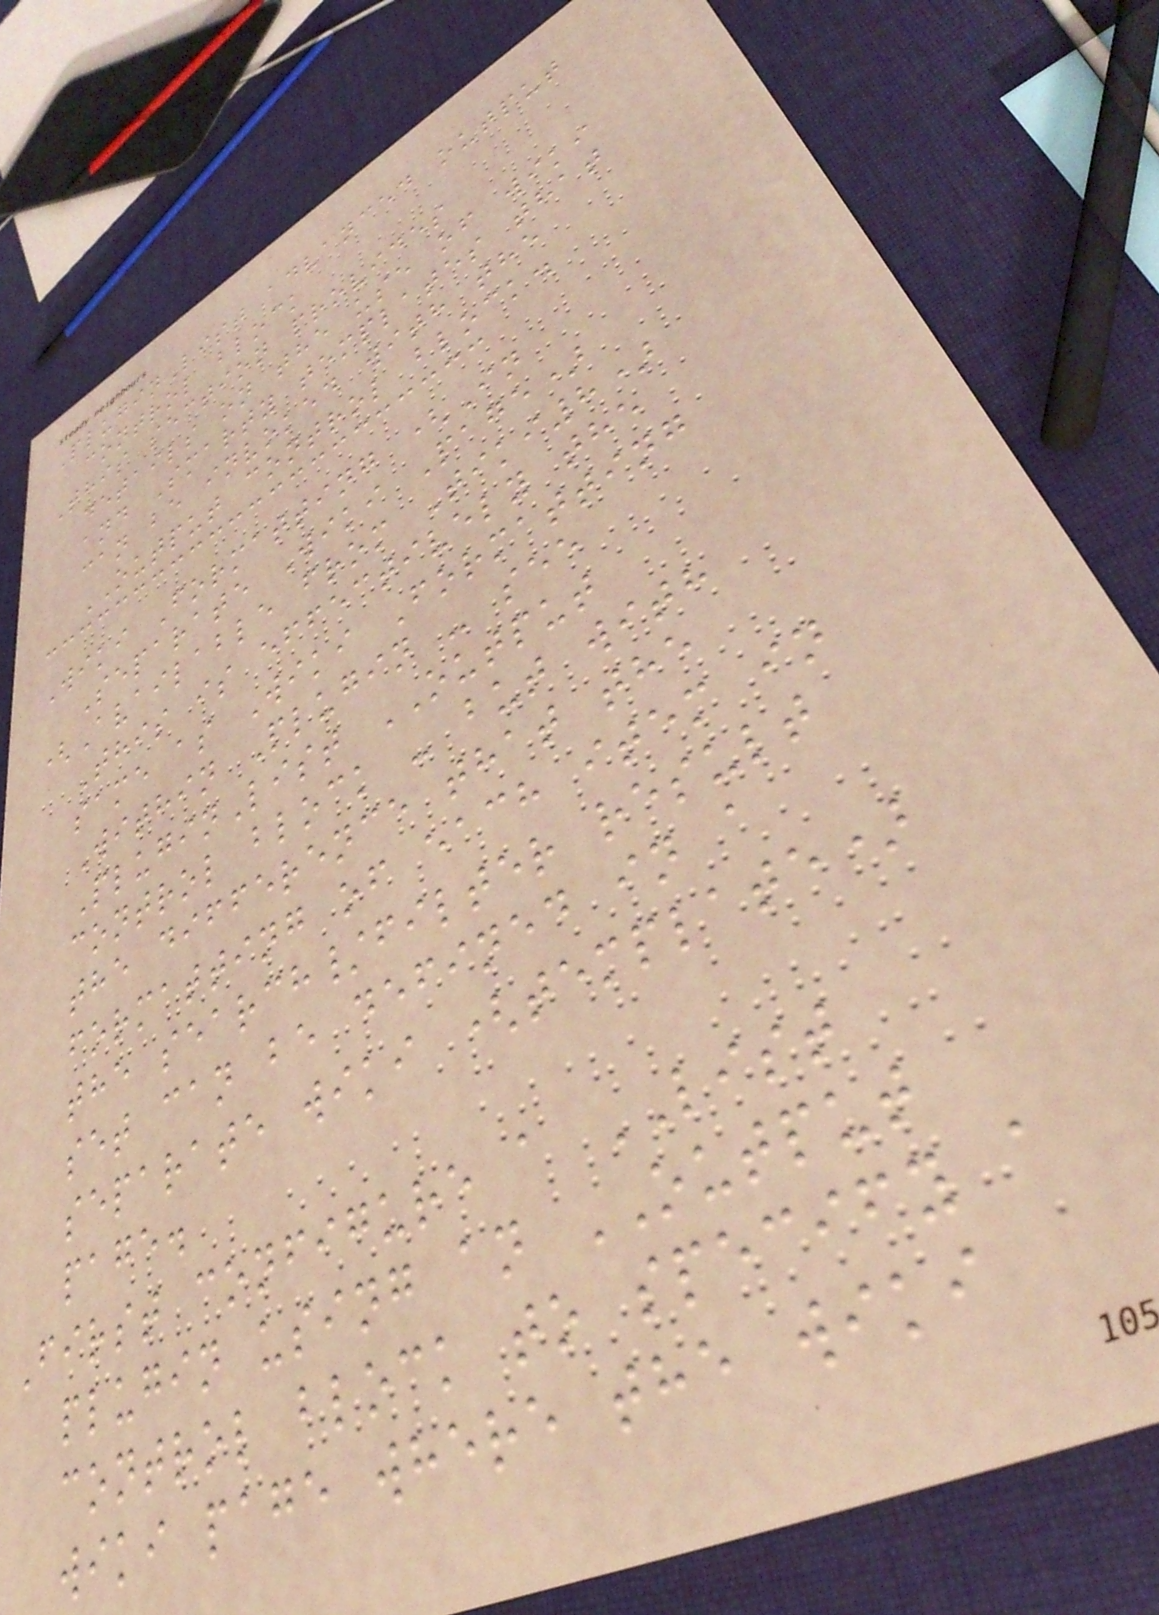PluginList advanced output
control block
This section provides
details on the use of wiki
and Smarty templates that
can be invoked with the
OUTPUT control block.
Wiki Formatting (In
Separate Wiki Page)
(Available from Tiki8)
This is effectively the
same as Wiki Formatting
Within Plugin - see
PluginList OUTPUT
control block - but with
the difference that the
formatting of each item in
the search/filter result
set can be defined in a
separate wiki (template)
page.
First configure a LIST
plugin using an OUTPUT
control block to specify a
wiki page where the wiki
